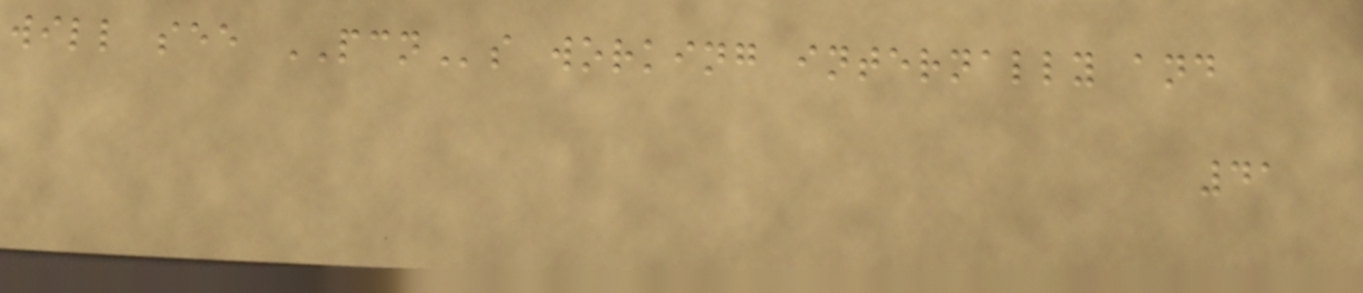will see PCNs working internally and
41
